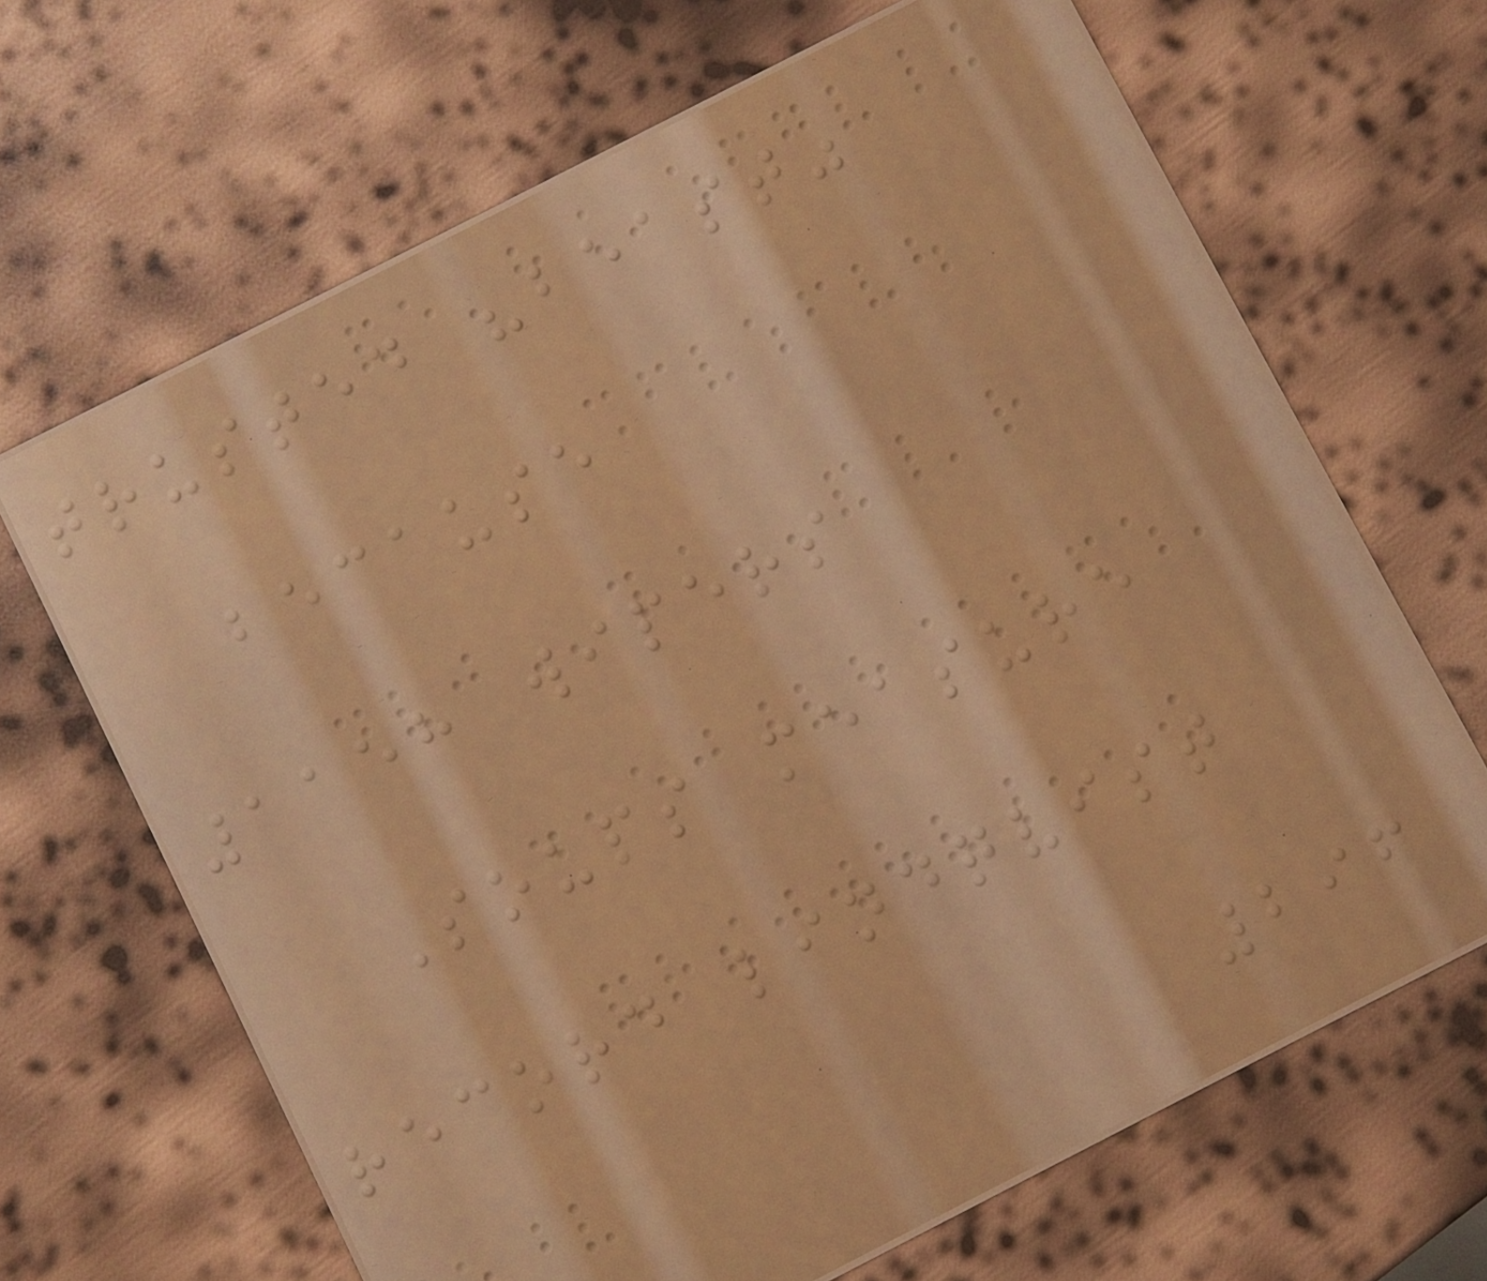trusted "beast"
because
1158 wipers
Soups measure
record lindqvist
296
